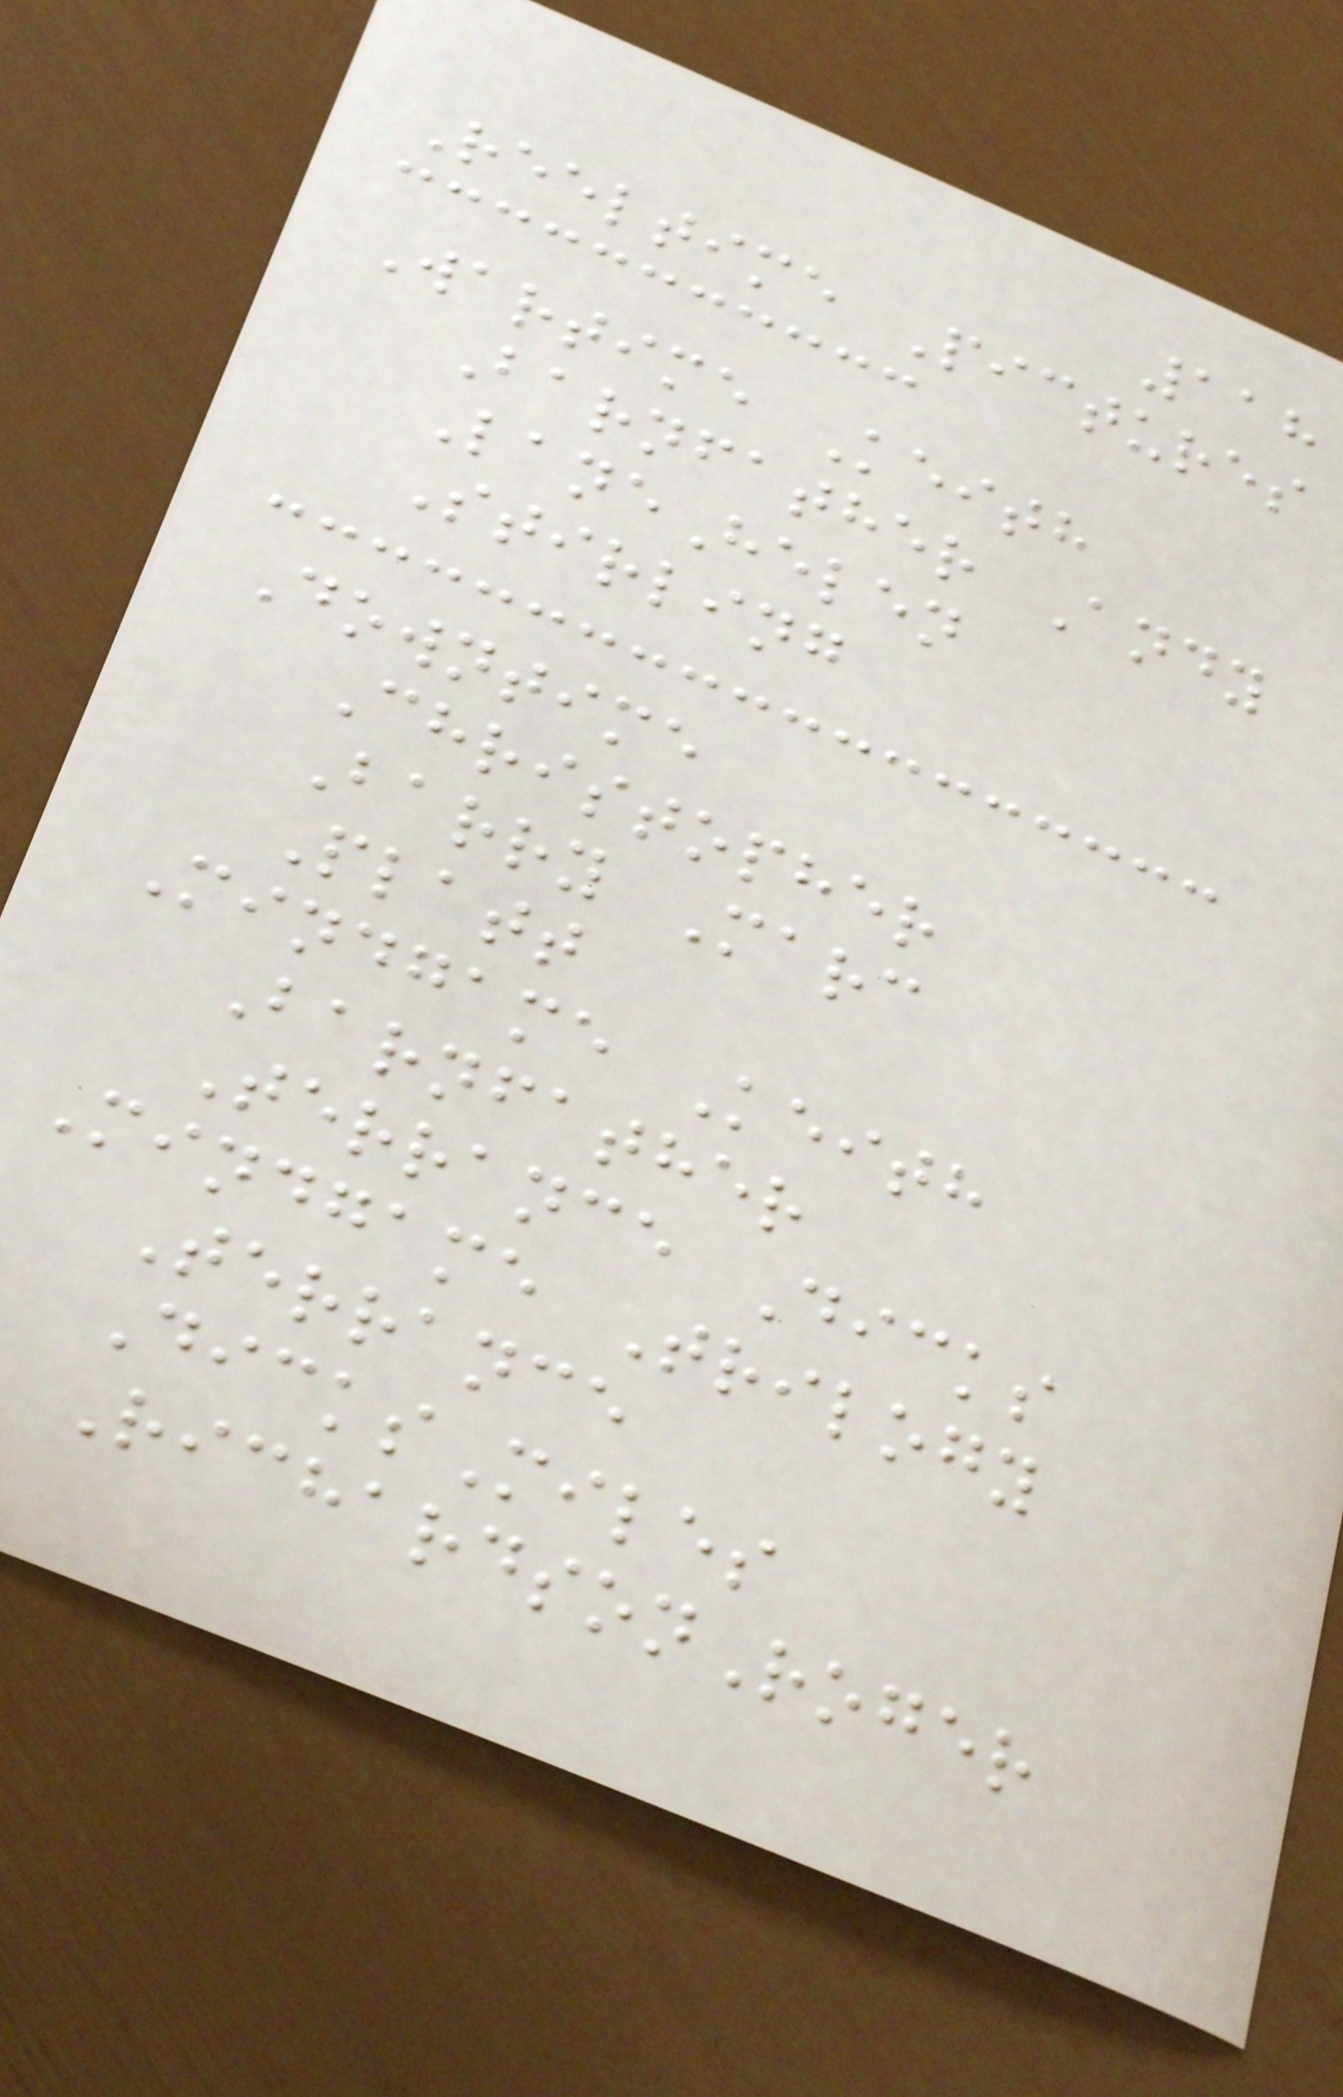118
Reeltime Pictures
Wartime Keith
Barnfather Andy
LaneHelen
Stirling
Downtime
Christopher
Barry Marc
Platt
Mindgame Keith
Barnfather
Terrance Dicks
Mindgame Trilogy
Terrance
DicksMiles
RichardsonRoger
